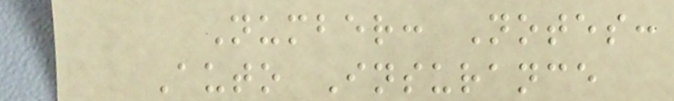Number: Notes:
Auto Insurance
